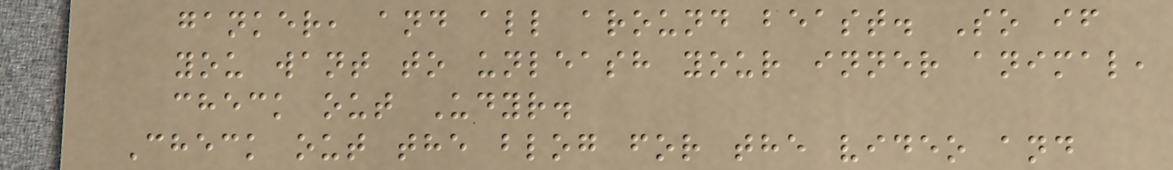ganker, and all around beast. So if
you want to unleash your inner animal,
check out Udyr.
Check out the blog for the video and
